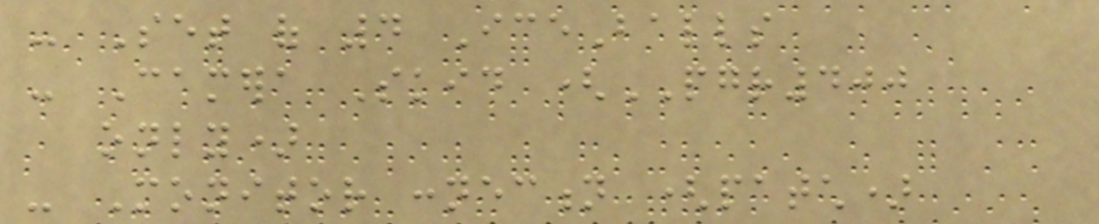- Set of 4 IceBalls
- Camera Skid (PGR400
only)
- Monitor connection (patch)
